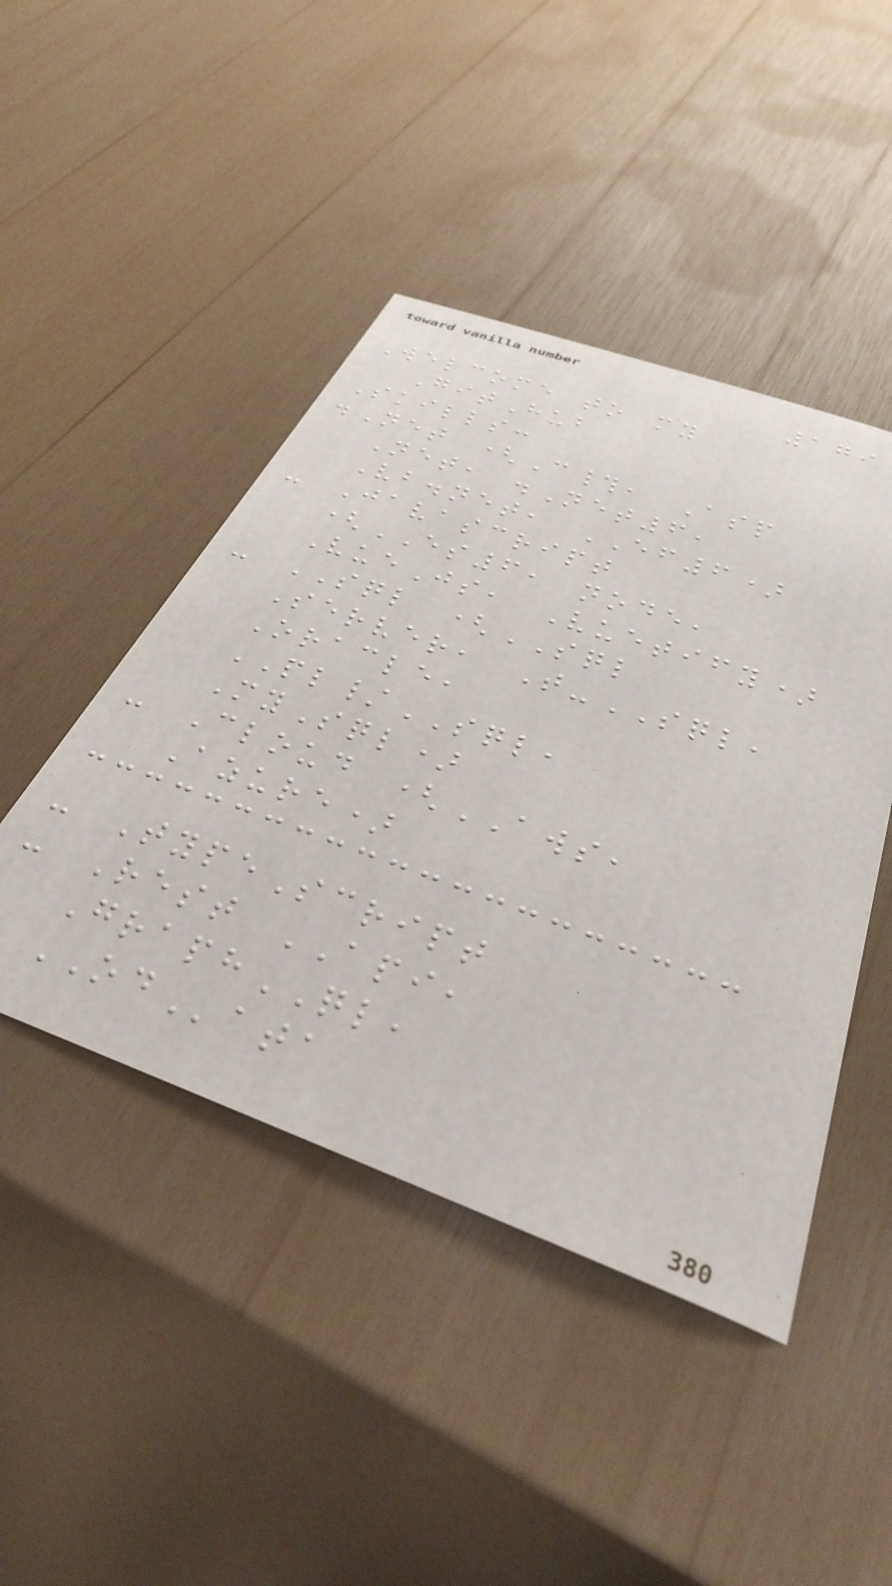179
Welcome to my
GitHub
Skills:
.Net (C#, Asp
Net, .Net6,
Vb.net, EF6)
- Javascript
(ES6, node,
VueJs, Vuetify)
- SQL (SQL
Server, T-SQL,
Oracle,
PL/SQL,
MySql)
- Cloud (AWS,
Azure)
- TypeScript
- Rest API,
GraphQL,
OData
